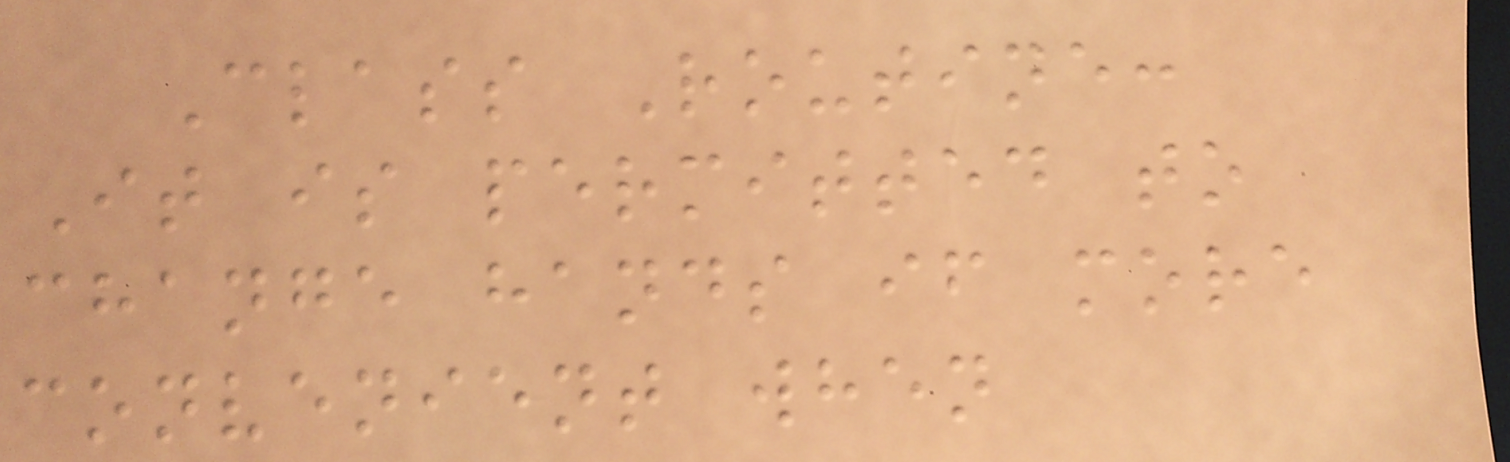Class Routine:
It is permitted to
change hands if more
convenient when
